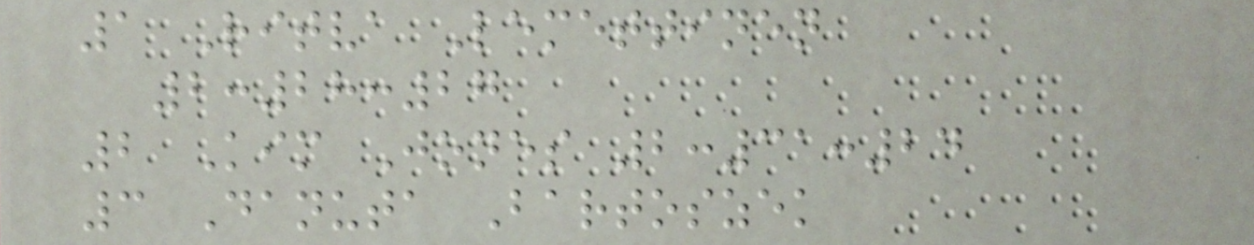1 Ritva Lemettinen
2:28:27
2 Kim Jones 2:31:24
3 Danuta Bartoszek
